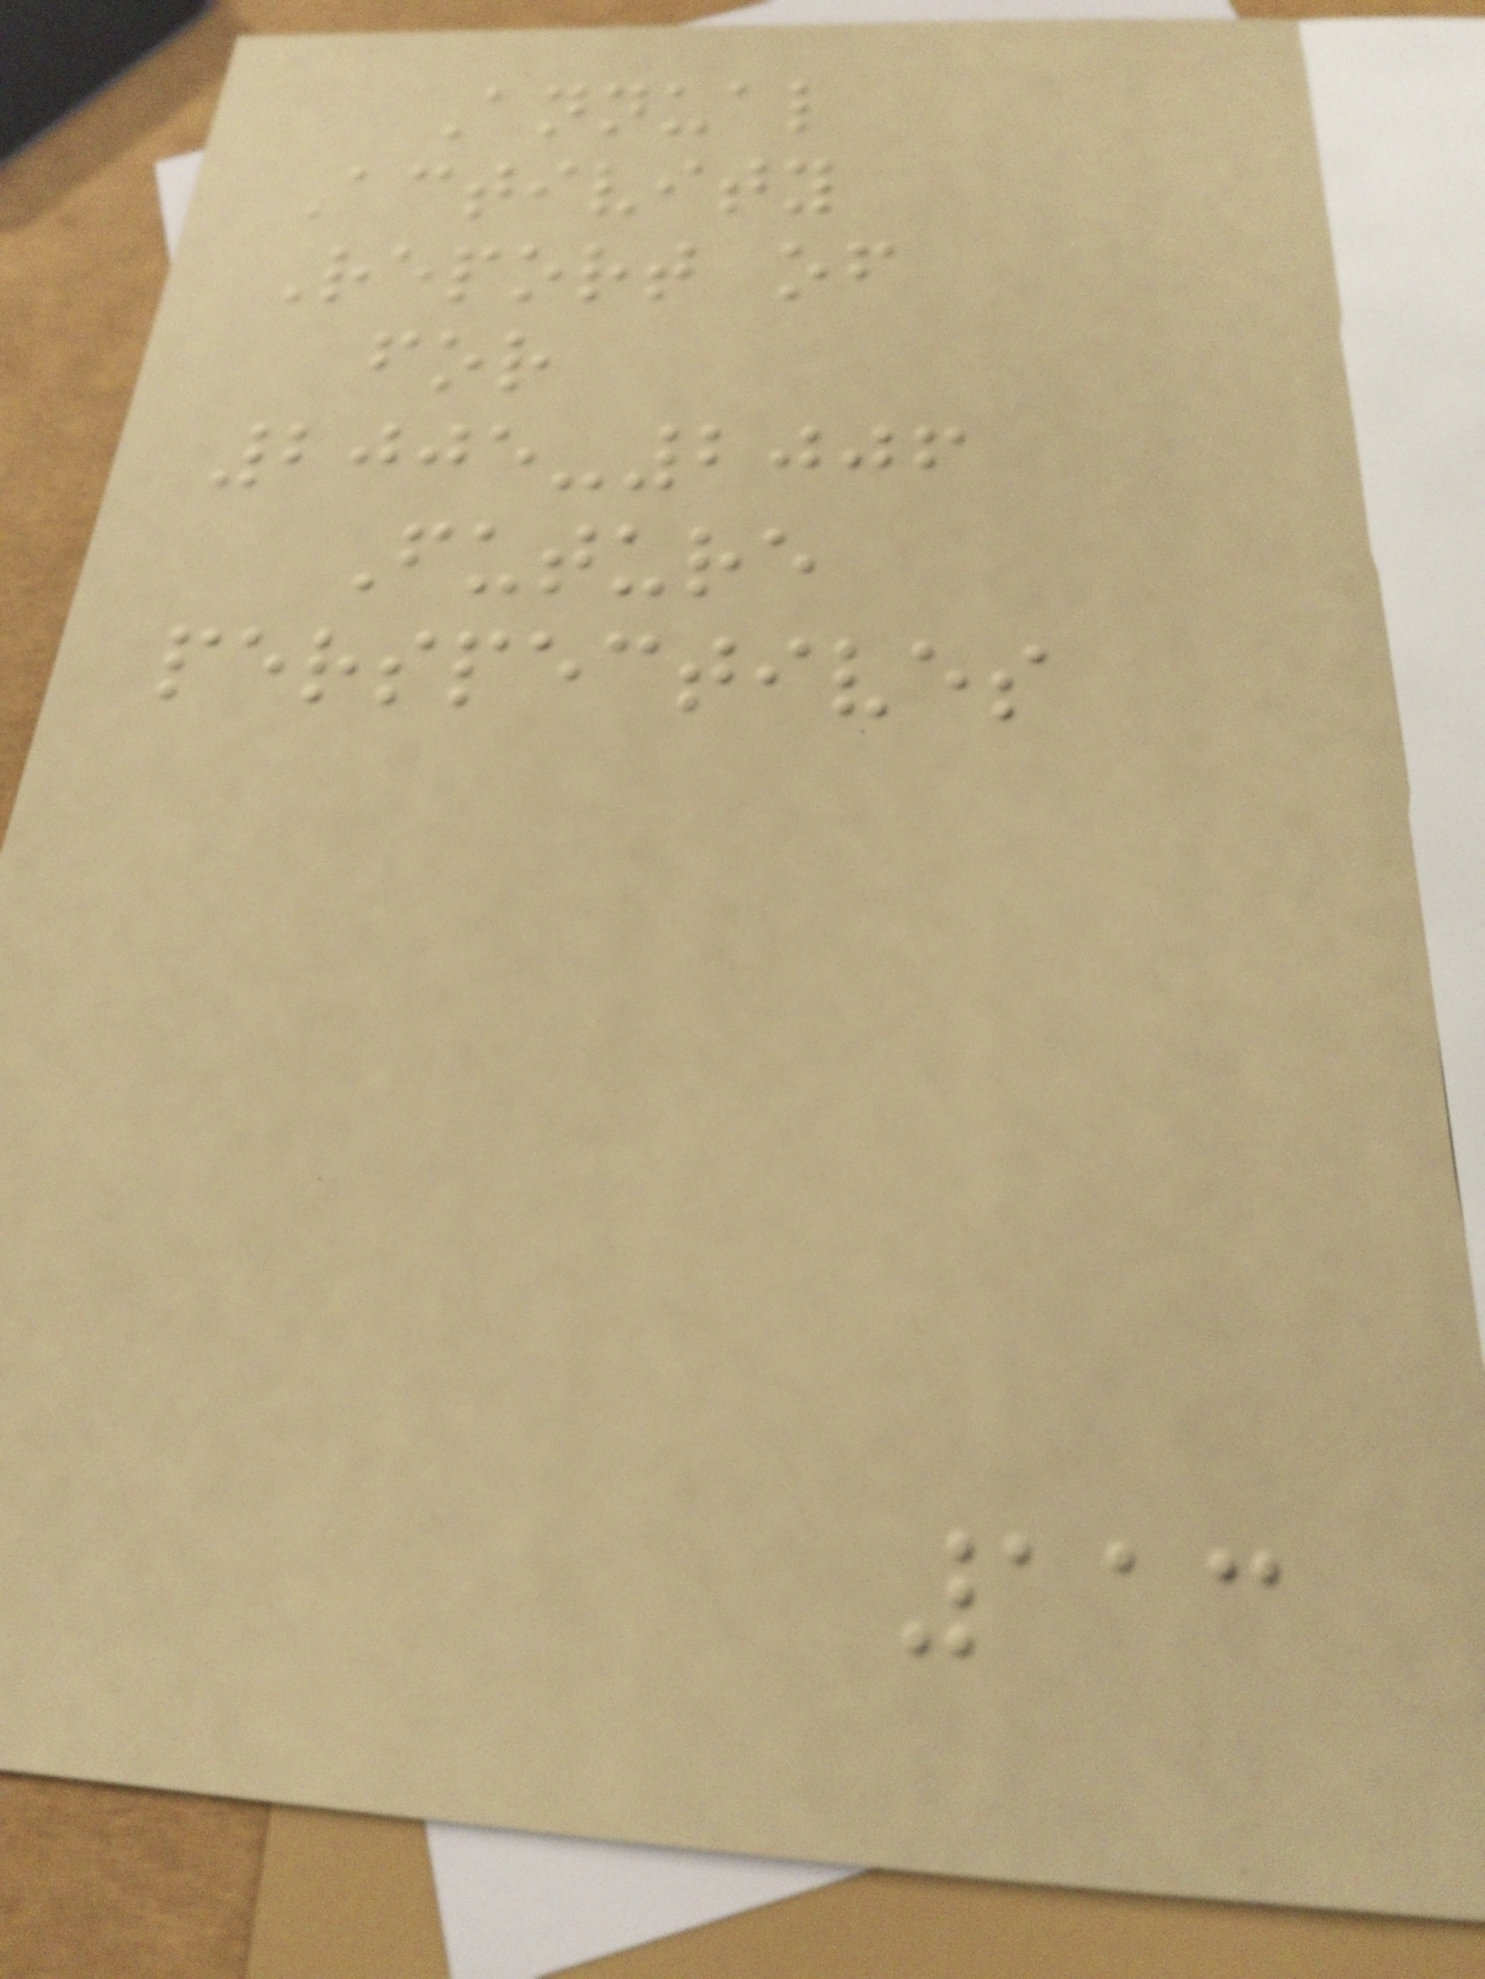Annual
Activity
Report of
for
2005-2006
Future
perspectives
113
